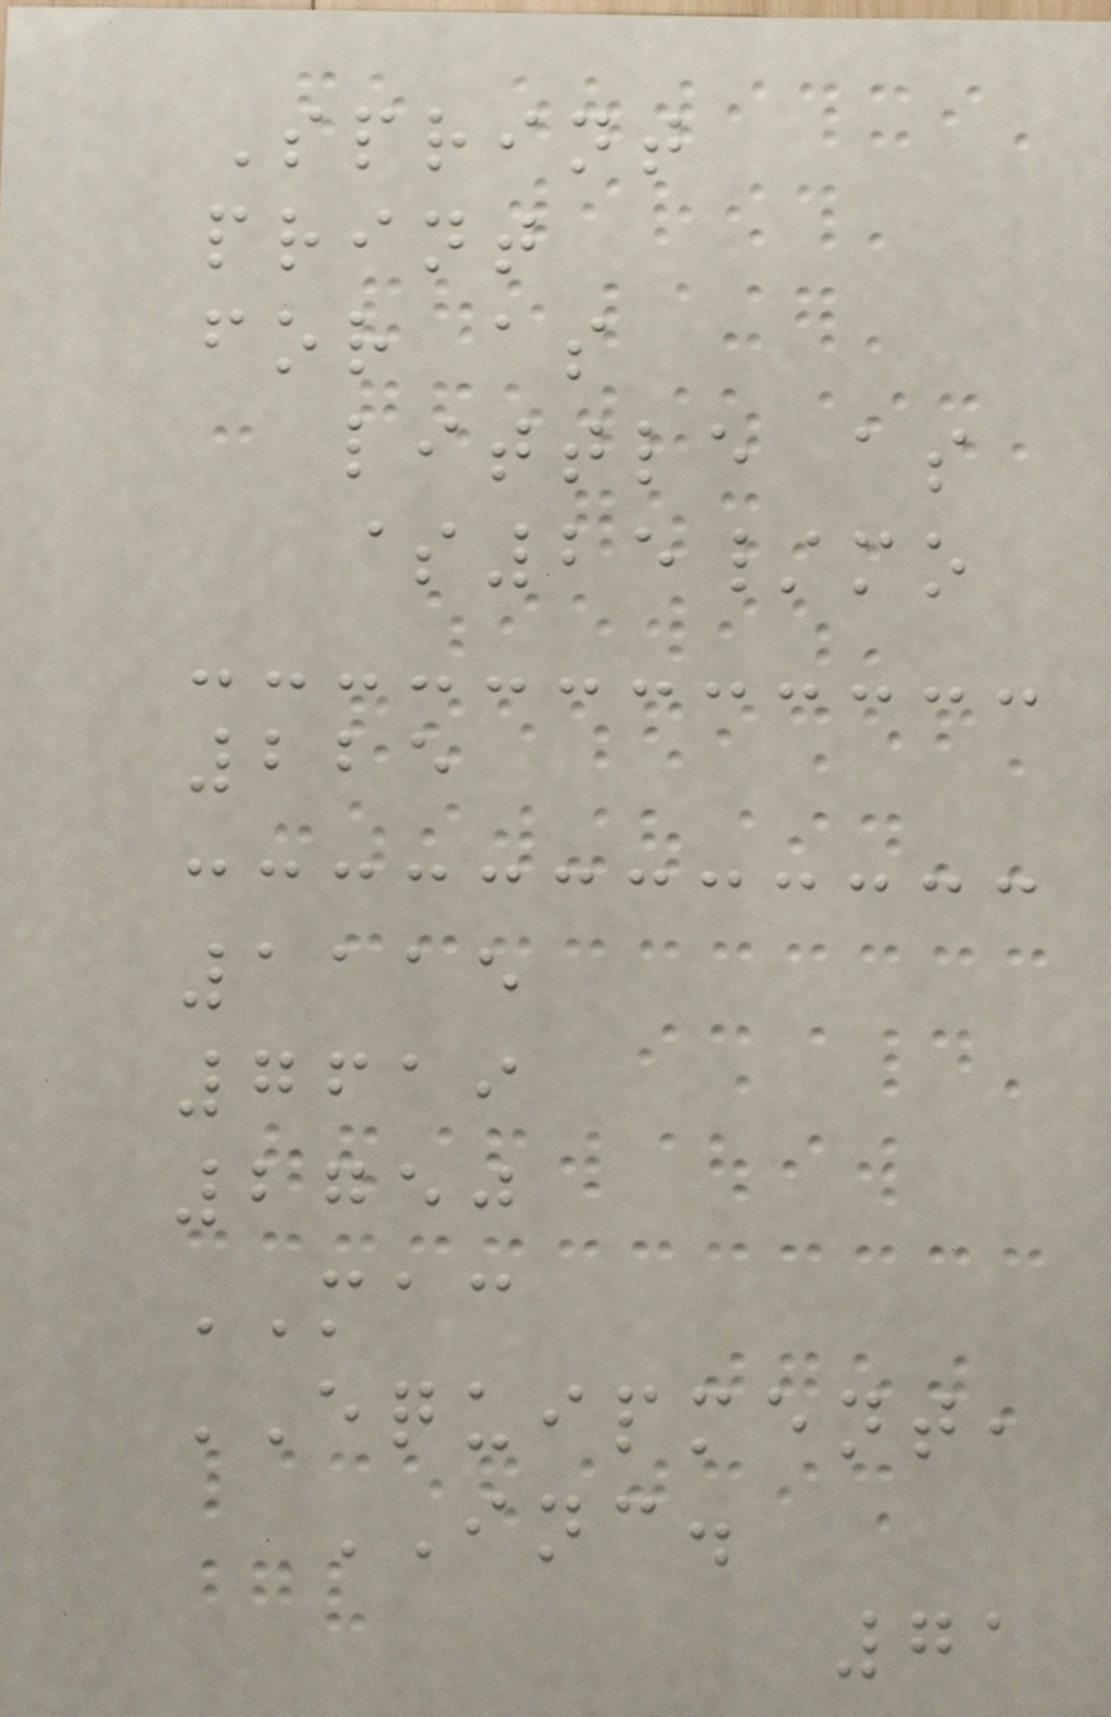Sprint
print
for as
little as
$25/mo
225
1115
7619
2750
MAC
EQUIPMENT,
INC.
71
